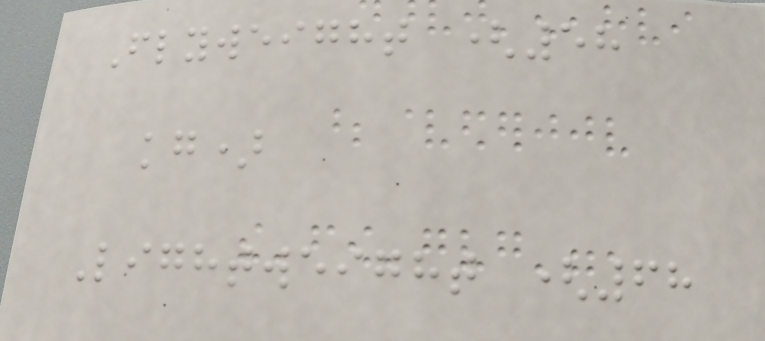Flyweight (58
kg)
Lightweight (68
